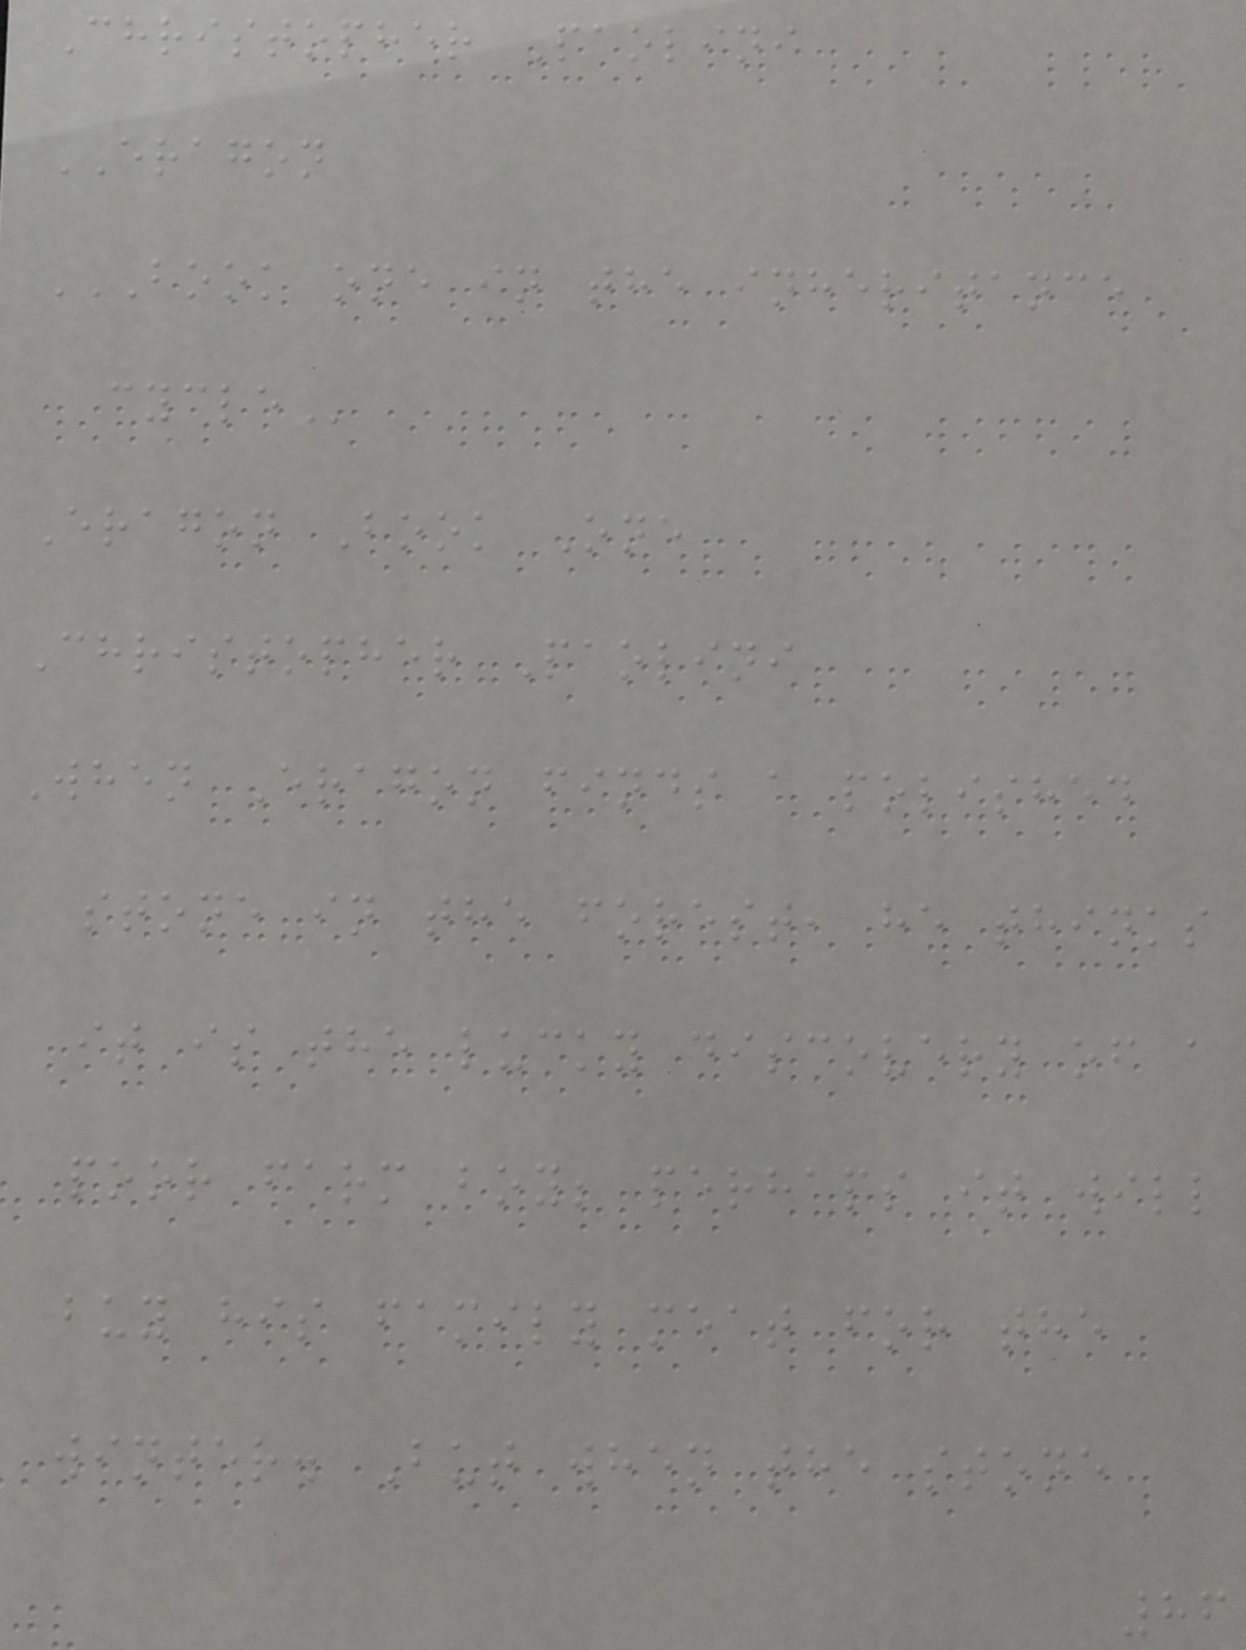Christopher Paolini
ERAGON
BOOK ONE IN THE INHERITANCE
CYCLE
Eragon Book One
Christopher Paolini
When Eragon finds a polished
stone in the forest, he thinks
it is the lucky discovery of a
poor farm boy; perhaps it will
buy his family meat for the
winter. But when the stone
86
